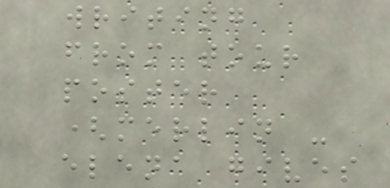writing
from tour
poster
(merlin -
elena gives
